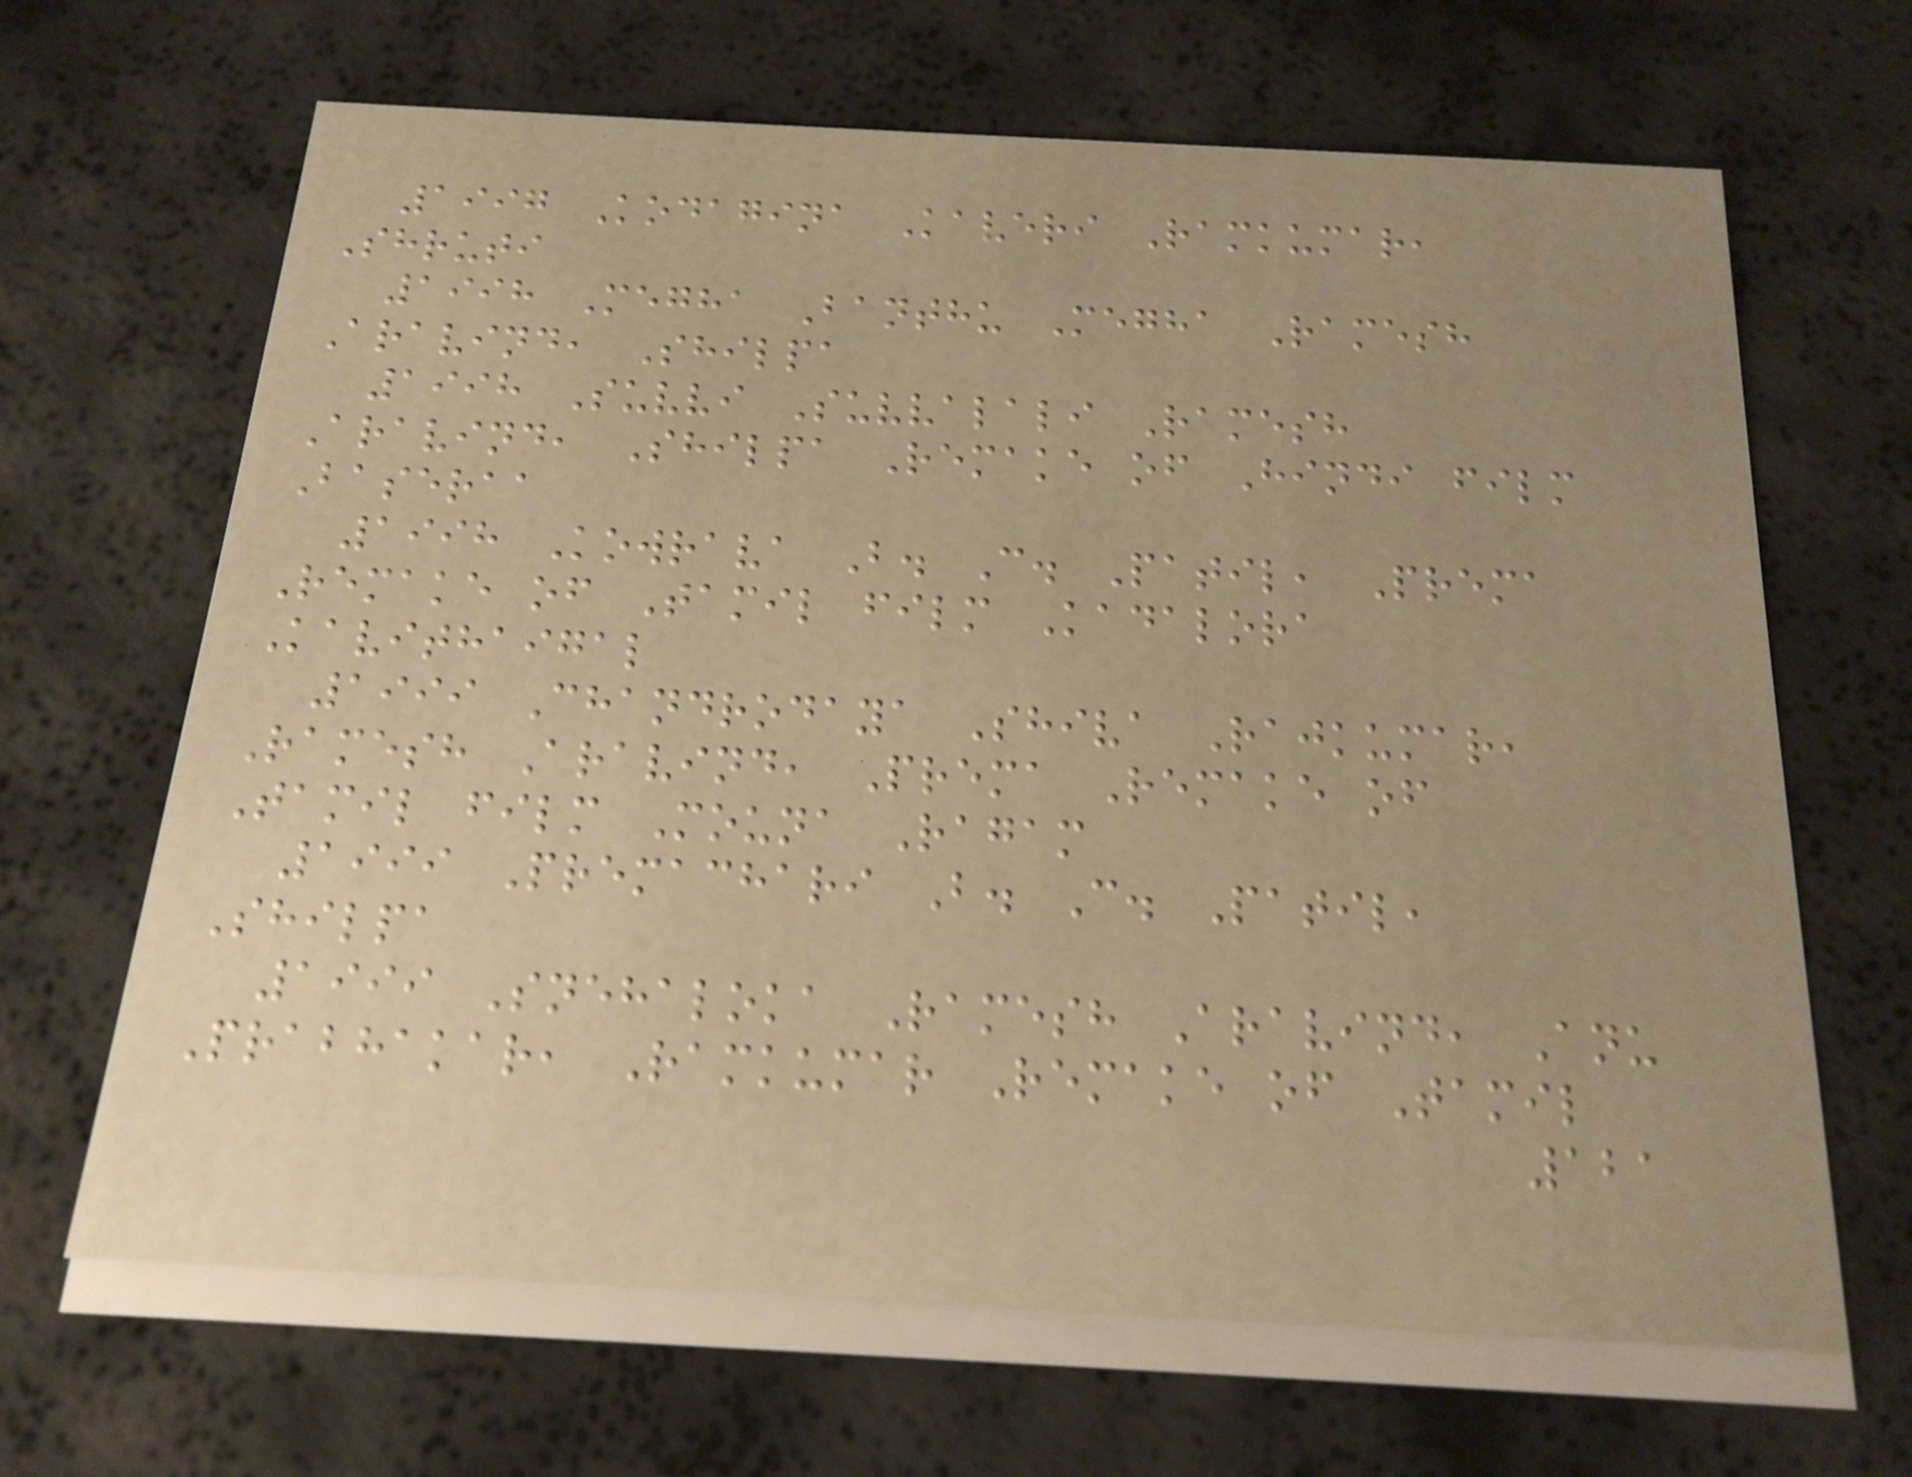1997 Kodagina Kaveri Ramkumar,
Shruti
1998 Megha Banthu Megha Ramesh
Aravind, Shilpa
1998 Suvvi Suvvalali Ramesh
Aravind, Shilpa Remake of Hindi film
Baseraa
1998 Kowrava B. C. Patil, Prema
Remake of Tamil film Kadalora
Kavithaigal
1999 Chandrodaya Shiva Rajkumar,
Ramesh Aravind, Prema Remake of
Tamil film Mouna Ragam
1999 Premachari B. C. Patil,
Shilpa
1999 Snehaloka Ramesh Aravind, Anu
Prabhakar, Ramkumar Remake of Tamil
121
